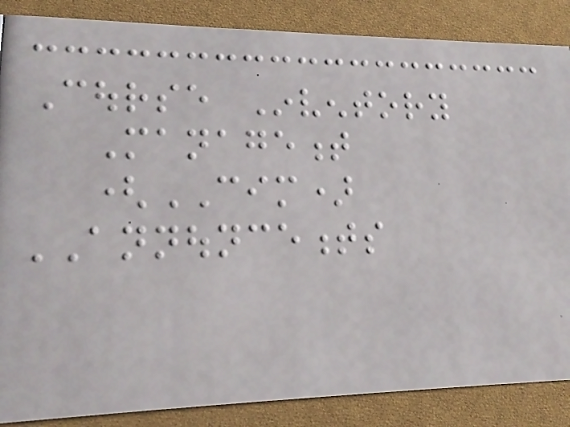Course Inventory
Management
(CIM)
ANNOUNCEMENTS
